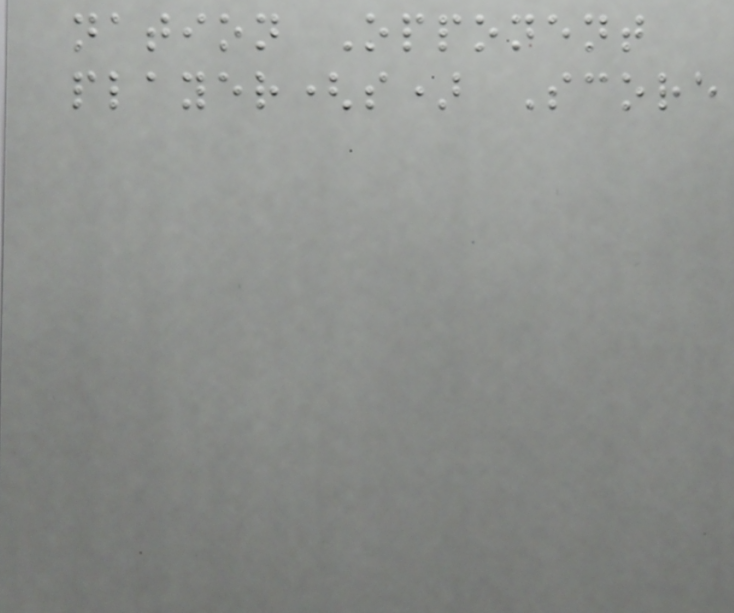nation Opponent
player(s) Score
